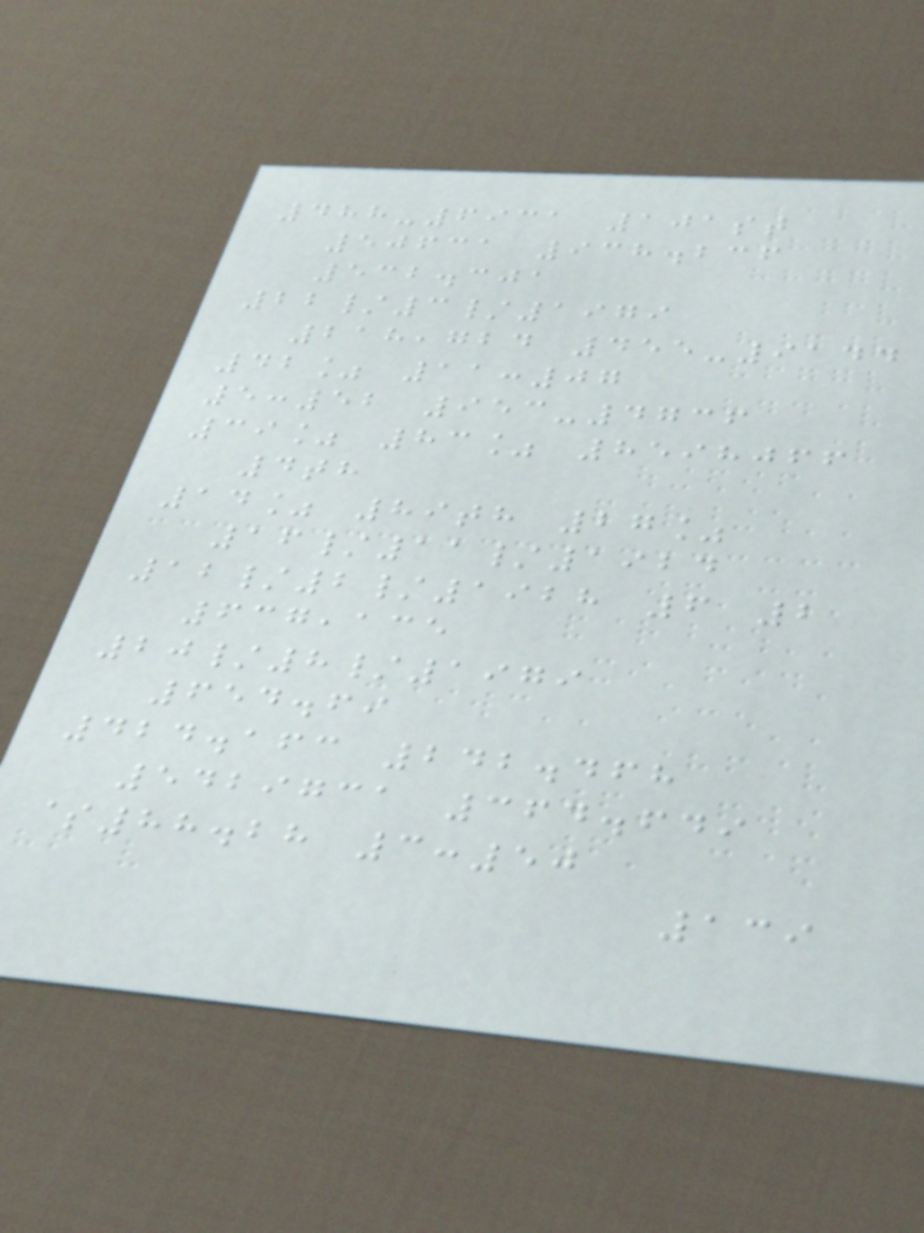488-6931 101st
50631 938.236
532.301
22/3/1979
218,724 455-9144
42% 11:07
5:52 953-4736
39% 83% 8598066
4th
14% 89th 27%
16/11/1924
12/2/1928 6 2
637,135
20/8/1979
654.69
424.163 242.468
5429731 364.649
$88.28 3:50
139
